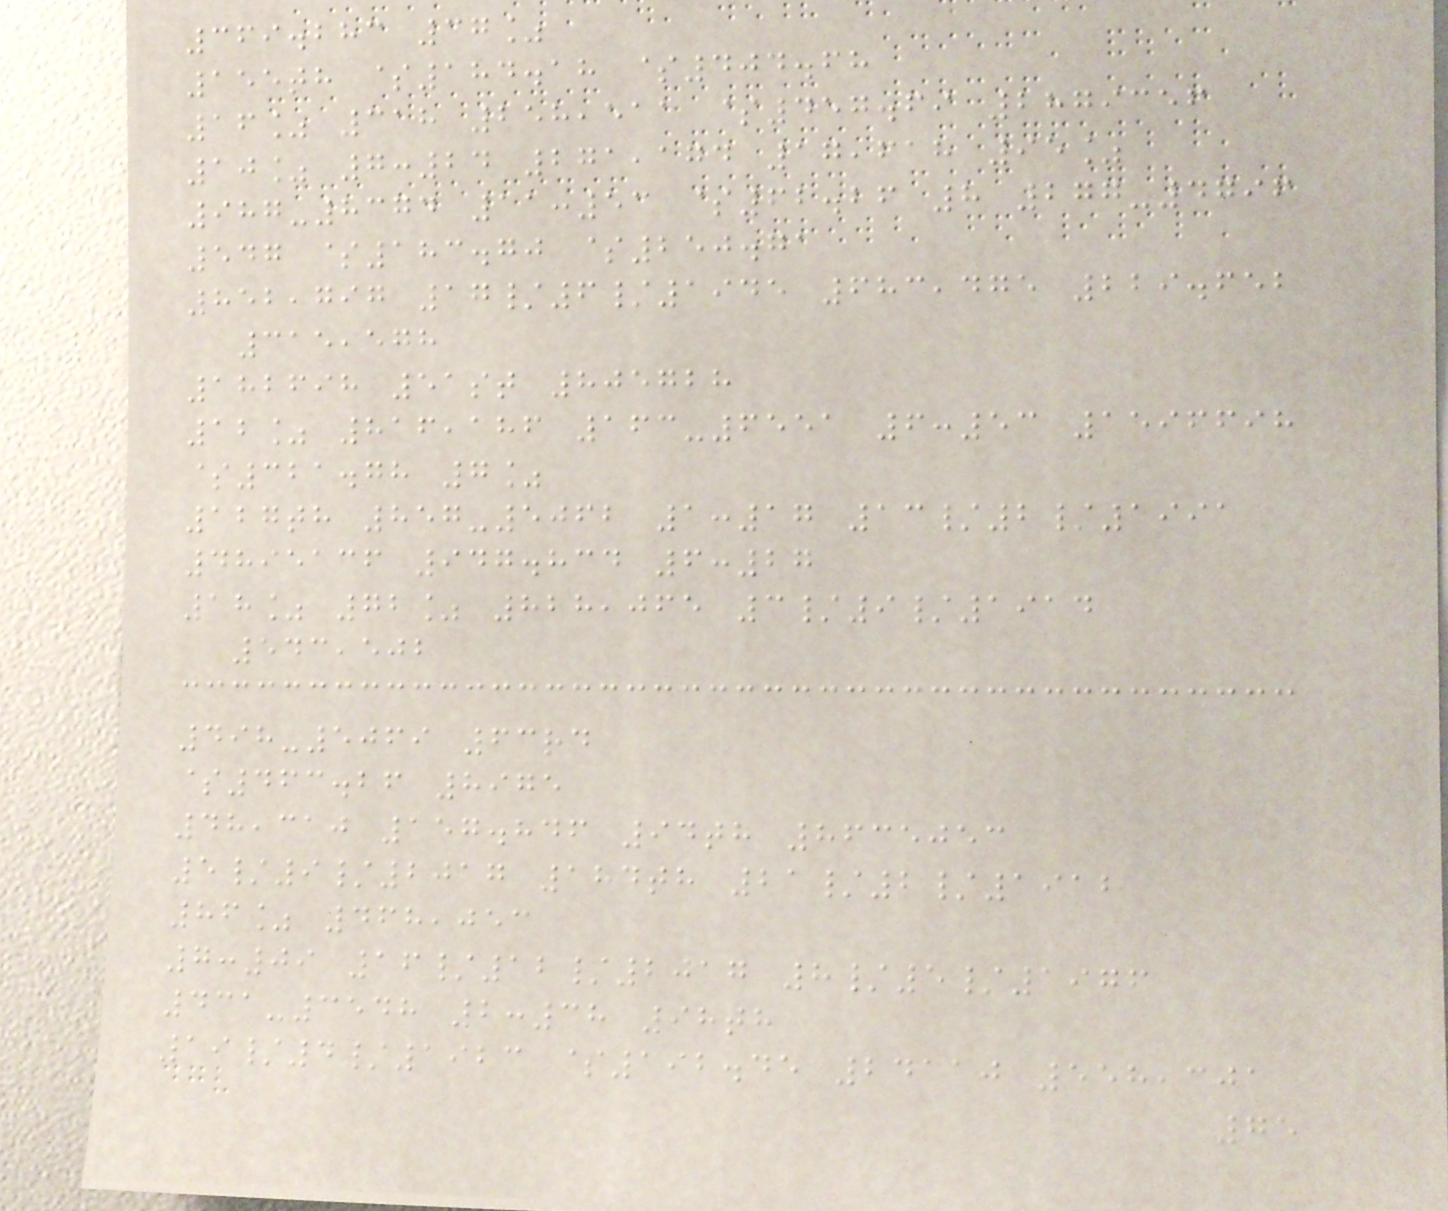369.283 37%
155th $184.18 $404.68
16% 318 258,511 $457.69 2879356
10% 7:24 271,174 17,618 95%
987-8374 11:53 $62.26 8 277-4796
547 $183.70 $250.71
852,797 17/6/1945 683,475 229.652
315,578
182698 51st 805728
12% 816,186 163-6551 6:53 1596698
$321.78 7%
127th 857-5062 1:17 13/2/1991
4895136 947.834 6:27
18% 72% 828,065 3/9/1914
543,502
498-5069 63rd
$463.26 8975
48,310 157.846 94th 8635053
5/9/2017 184th 21/2/1912
86% 468,053
7:09 16/12/2017 8/5/1976
431-3548 2:38 98th
19/4/1923 $192.45 24110 558,301
75
